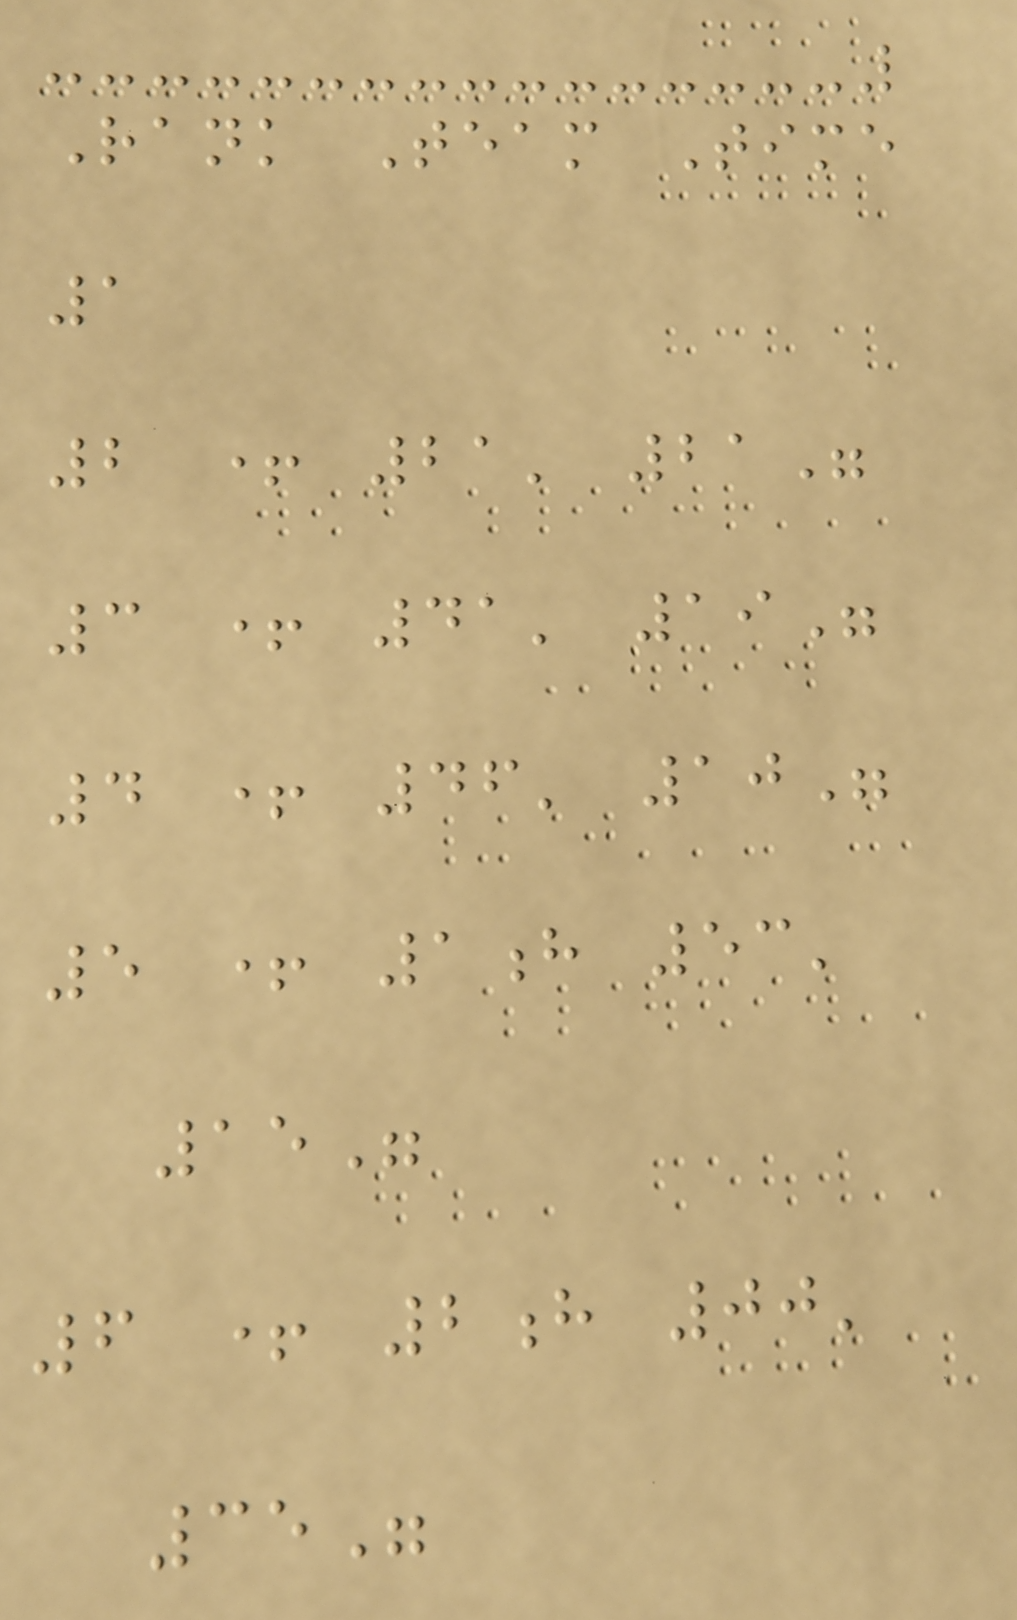Rank Team Time
1
2 + 21' 21"
3 + 41' 19"
4 + 46' 10"
5 + 1h 53'
15"
6 + 2h 00'
35"
